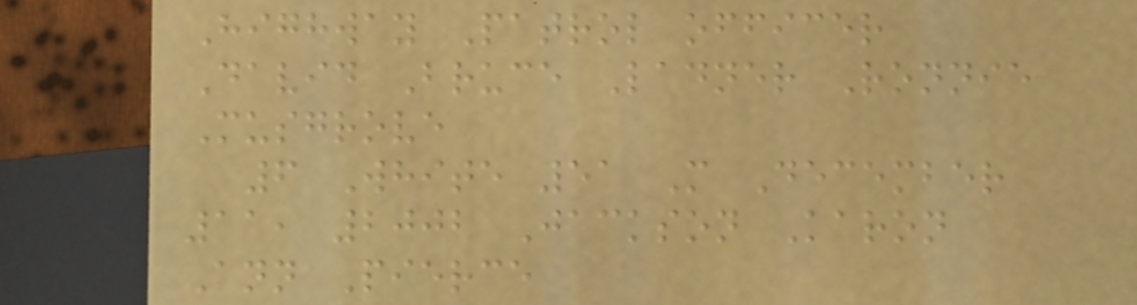Highway Patrol officer
David Bruce Ladner Ronnie
Musgrove
6 White 51 M December
11, 2002 Jackson Karon
Ann Pierce
